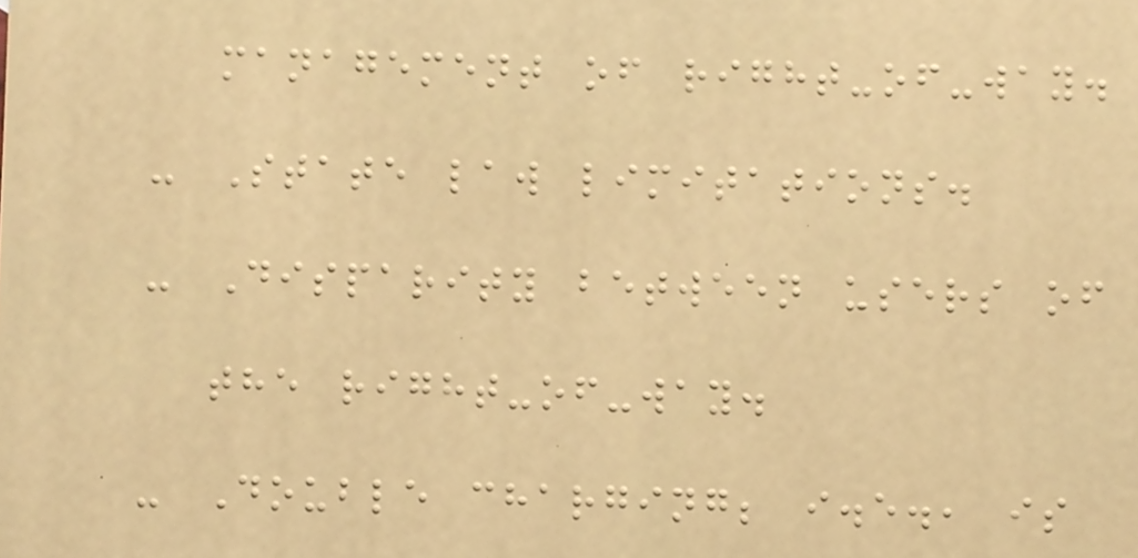management of right-of-way.
- State law limitations.
- Disparity between users of
the right-of-way.
- Double charging; i.e., is
